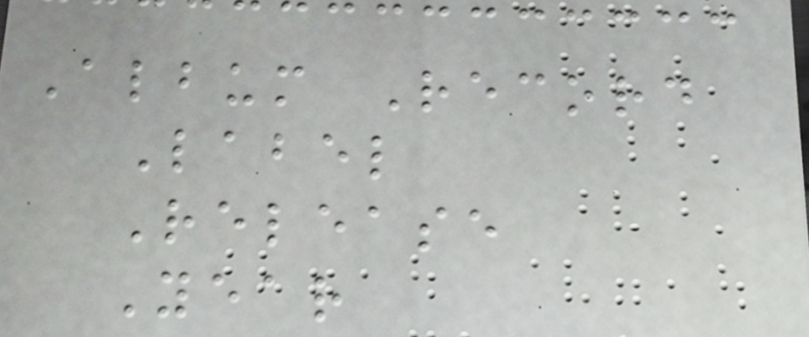Album Record
Label
Release
Year
